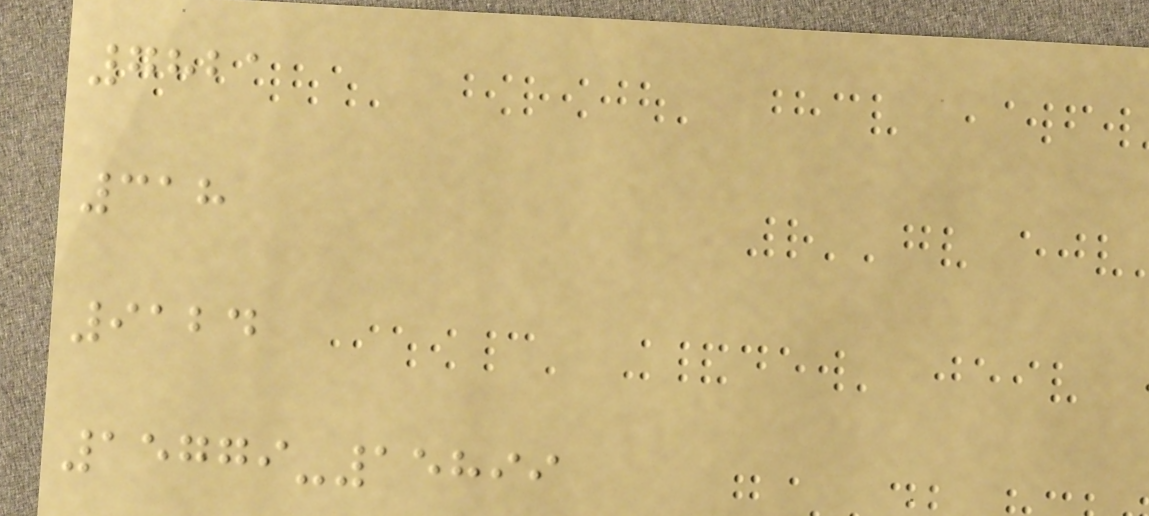7821
318
9124
15779-15899
